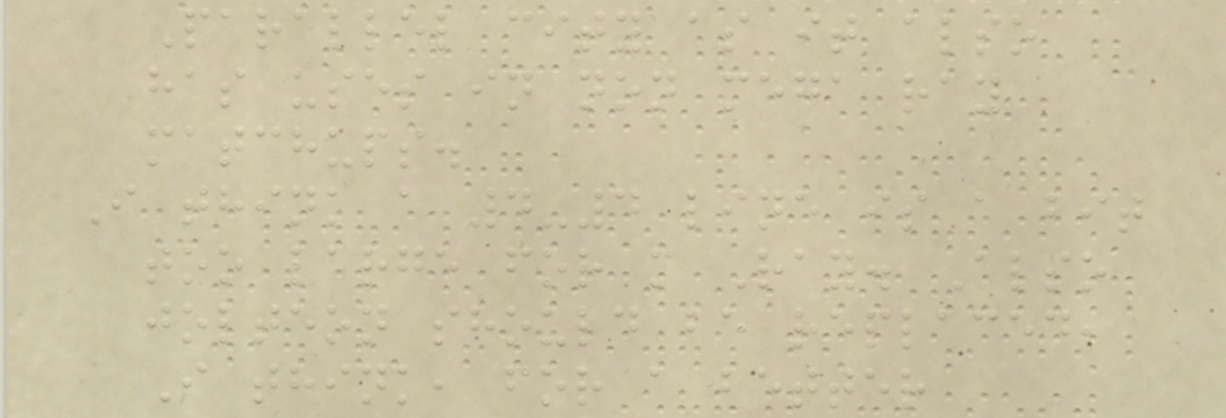Parallel city as it also
has uses in non mega ray
matchups.
I think a 4-4 line is a bit
too large for m Ray. Also
jolteon should be replaced,
I think, for a better
